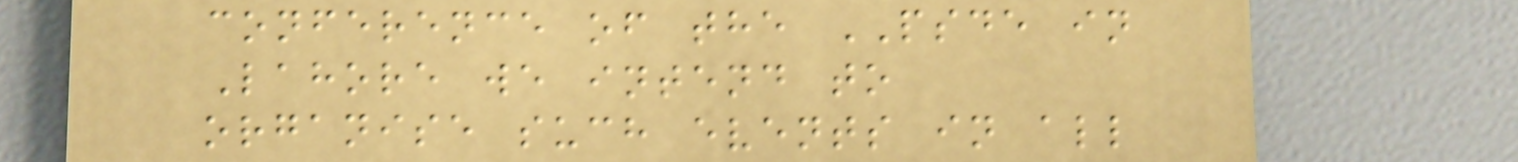conference of the PSDE in
Lahore we intend to
organise such events in all
